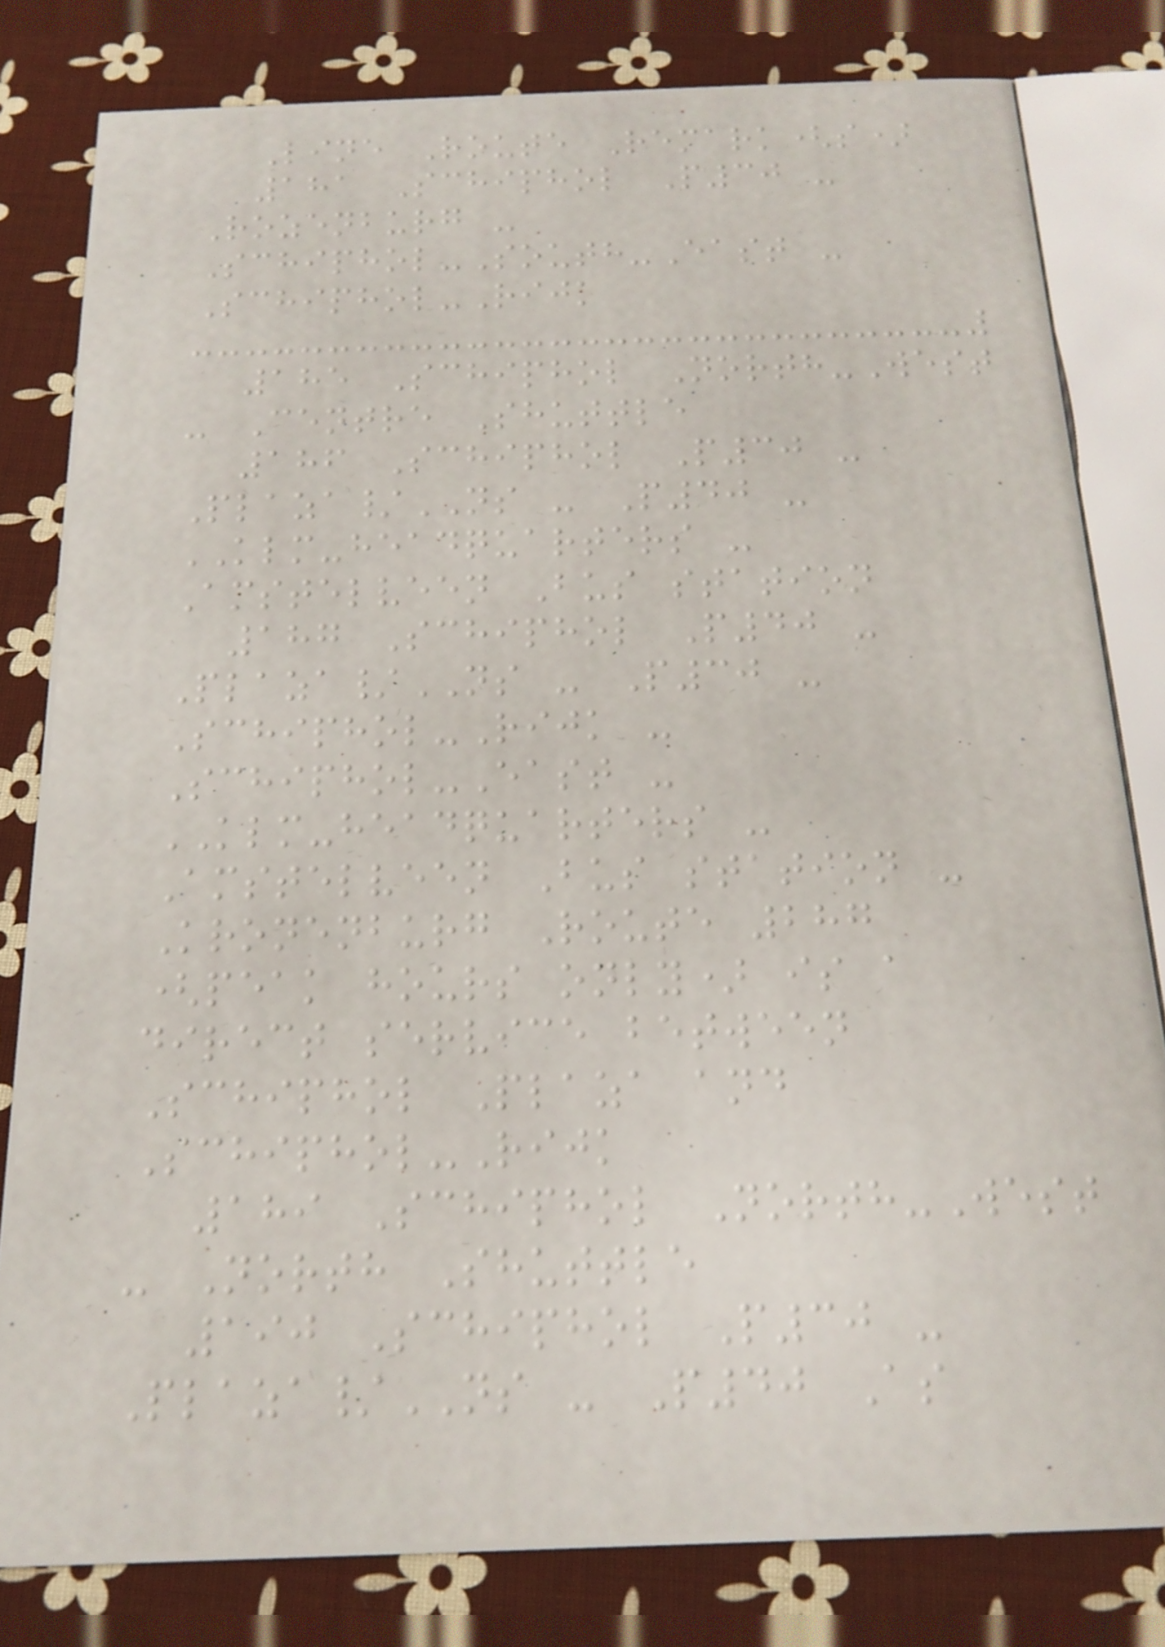Line Route Remark(s)
181 Schiphol P30 -
Rozenburg -
Schiphol-South-East -
Schiphol-Rijk
185 Schiphol North-West
- Centre Shuttle
186 Schiphol P30 -
Plaza/NS - P40 -
KLM-headquarters -
Amstelveen Bus station
187 Schiphol P40 -
Plaza/NS - P30 -
Schiphol-Rijk -
Schiphol-East -
KLM-headquarters -
Amstelveen Bus station -
Kronenburg Route 287
(peak hours only) is a
direct service between
Schiphol Plaza and
Schiphol-Rijk
189 Schiphol North-West
- North Shuttle
190 Schiphol P30 -
Plaza/NS - P40 As
